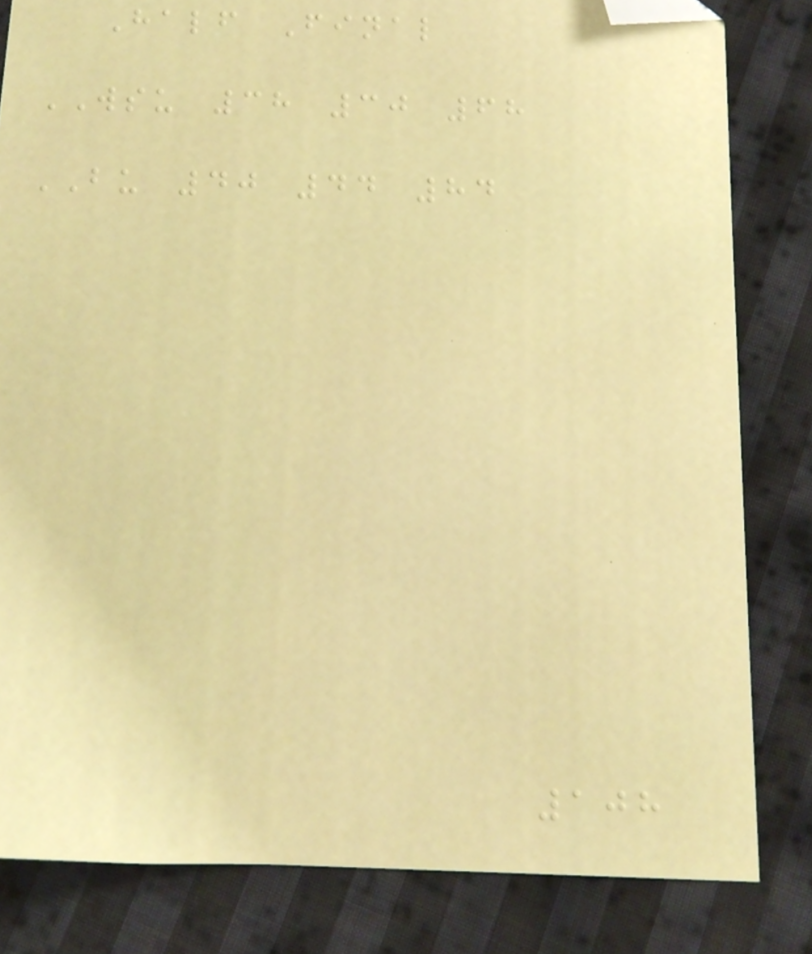Half Final
WSU 38 30 68
BU 40 44 84
108
